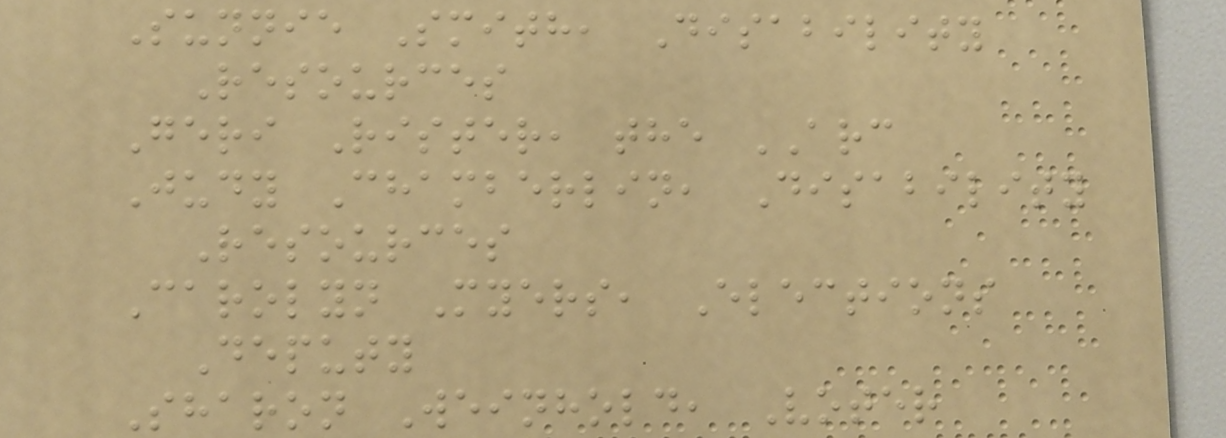Sunnie Smith, Disability
Resources
Geri Rister, the ARC
Judy Chamberlin, Disability
Resources
Carolyn Myers, Elections
Deputy
Sharon Weinhold, Voter
